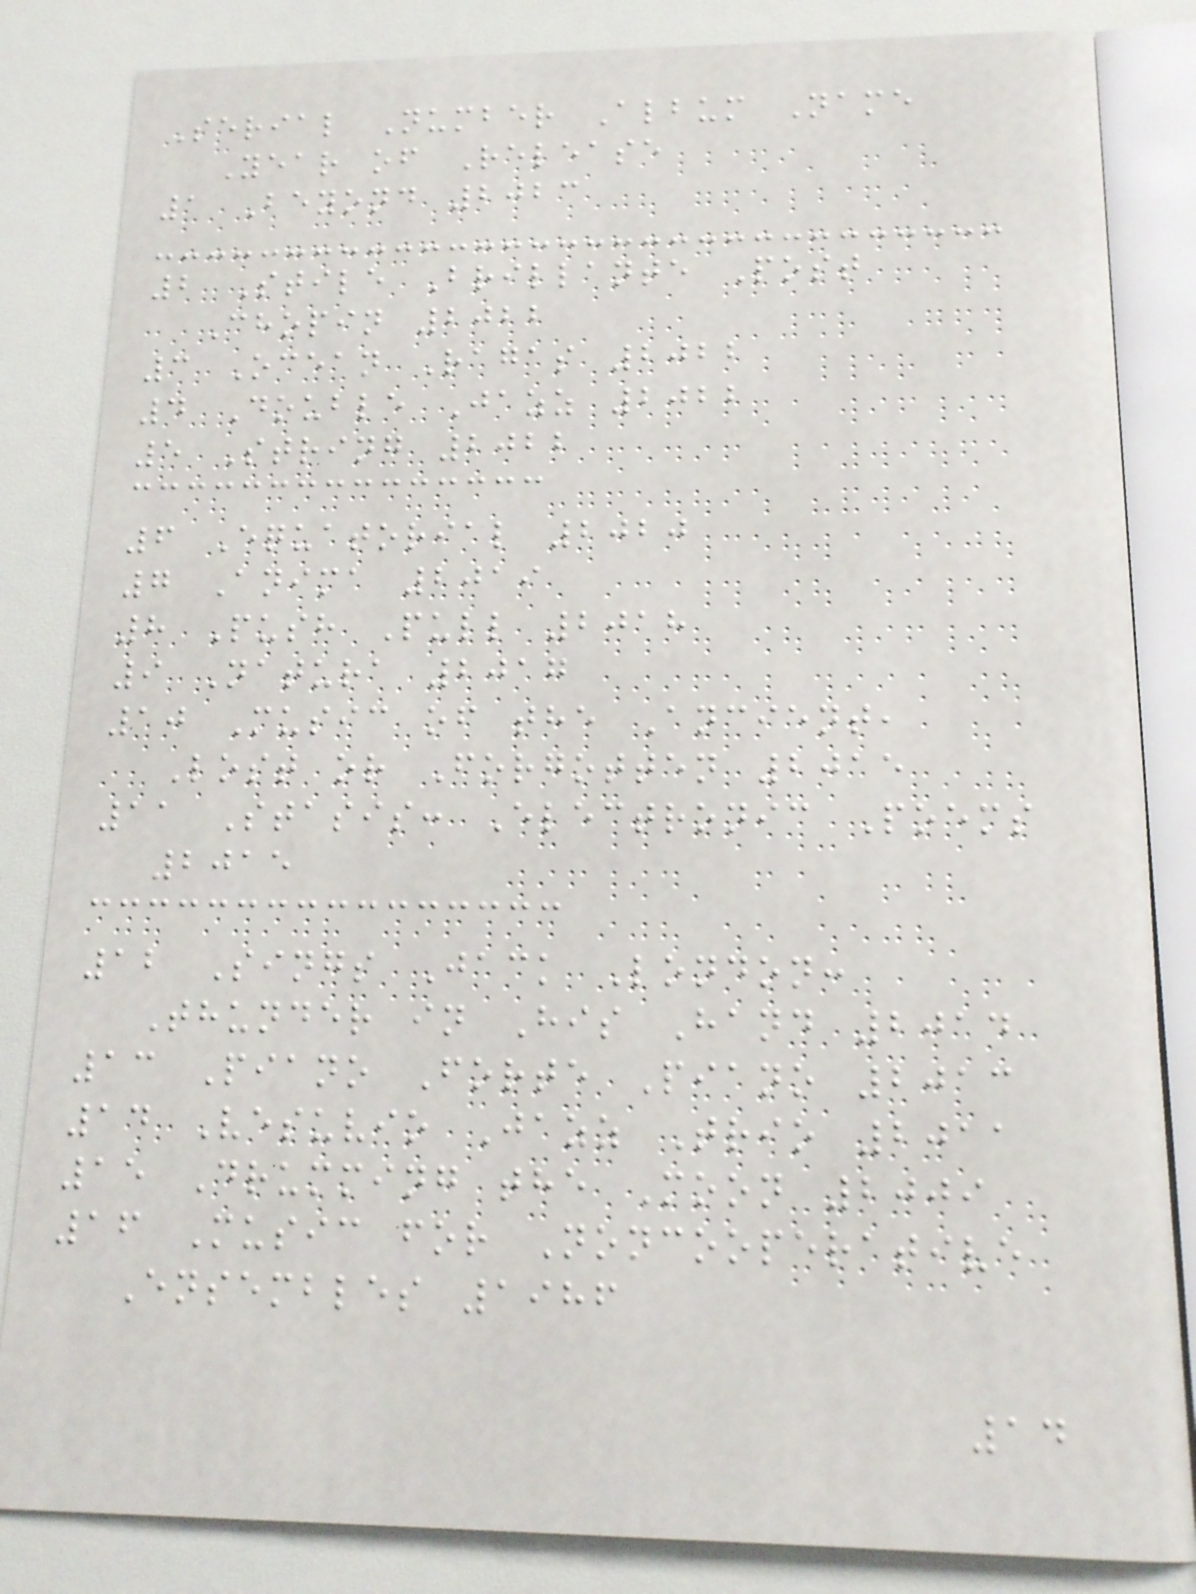Serial Number Album Name
Year of Release
1 Beyond 2023
2 Stile Brillante Post
Chopin 2022
3 Ocean Ragas 2022
4 Double Jazz 2022
5 String 2022
6 Equatorial 2020
7 Anima 2019
8 Push Pull 2018
9 Natura 2017
10 Music of the Ancient,
Lost or Forgotten 2015
11 Stasis: Electronic Poems
2015
12 Sings Jack London:
Thunder in His Hand 2014
13 Piano Forte Piano 2013
14 Vesuvio Jazz Trio 2011
15 Drumming the Moon 2009
16 Music for Noncooperative
Ensembles 1986
14
